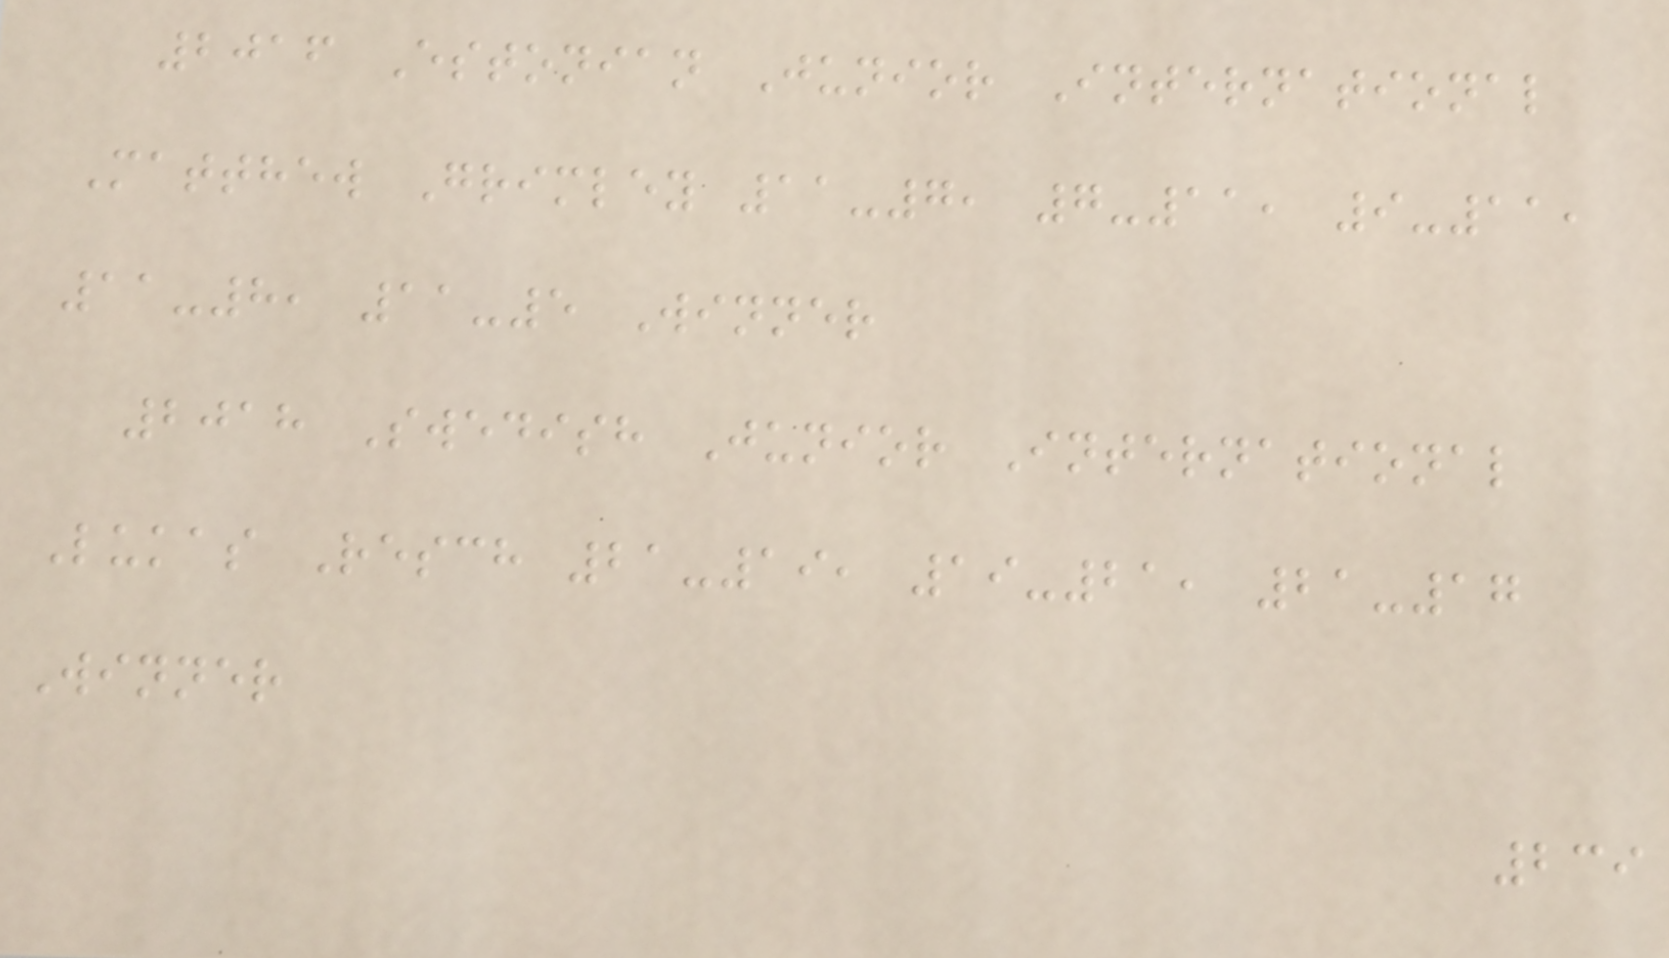2016 Estonian Junior International
Matthew Grimley 11-7, 7-11, 9-11,
11-8, 11-5 Winner
2018 Swedish Junior International
Lukas Resch 21-19, 19-21, 21-17
Winner
239
